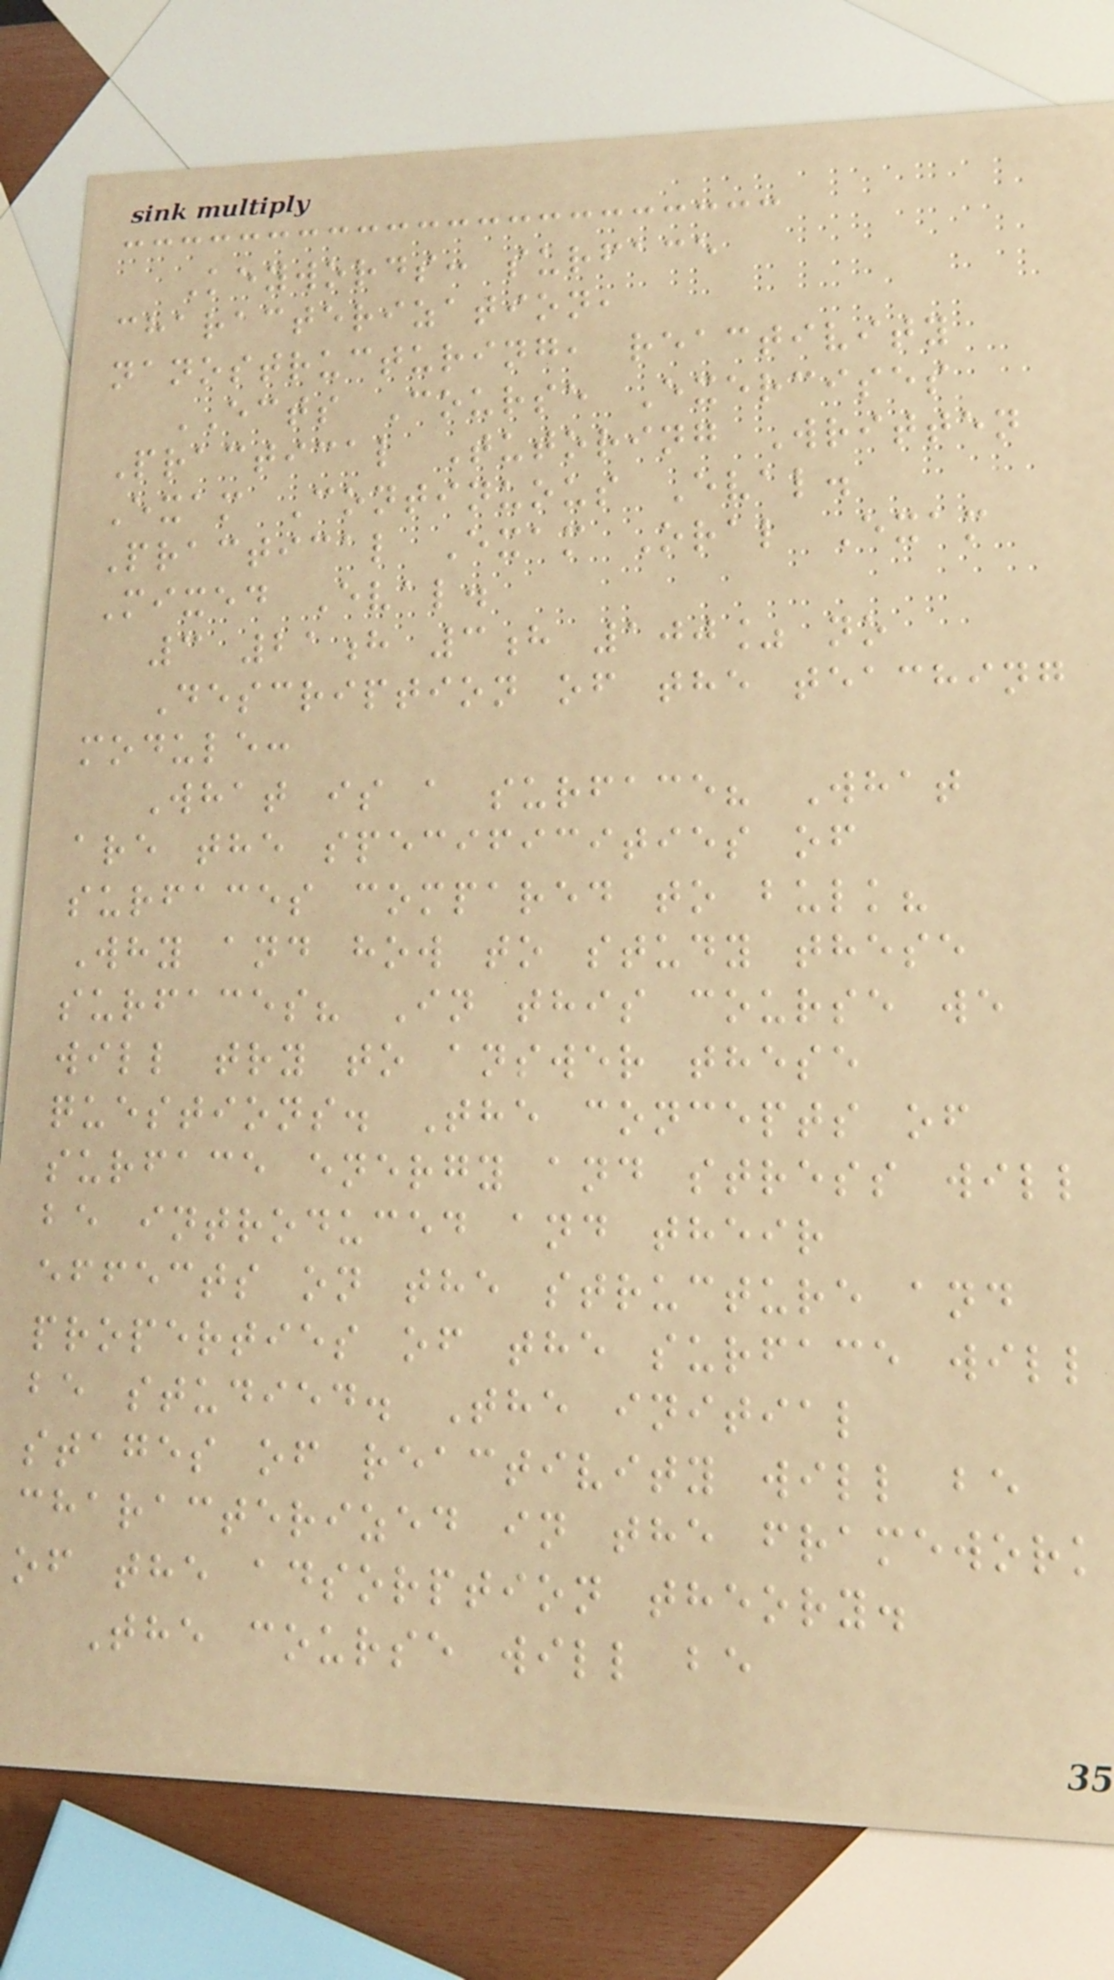Keywords: surface
characterization,
nanostructuring, reactivity
ECTS Course Exercises
Practical Tutoring Written
Exam Continuous Eval.
Practical Exam Oral Exam
Mixed Eval.
3 21h 3h 100% no
Description of the teaching
module:
What is a surface? What
are the specificities of
surfaces compared to bulk?
Why and how to study these
surfaces? In this course we
will try to answer these
questions. The concepts of
surface energy and stress will
be introduced and their
effects on the structure and
properties of the surface will
be studied. The initial
stages of reactivity will be
characterized in the framework
of the adsorption theory.
The course will be
